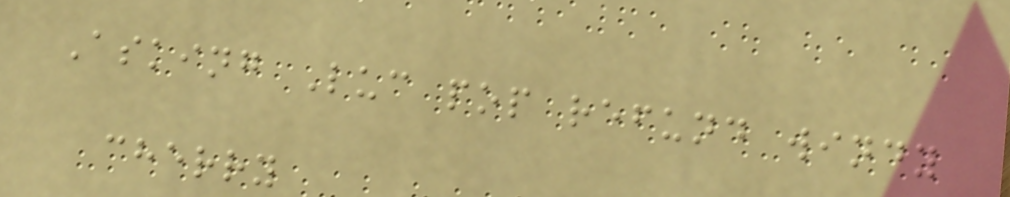Asking Luc pop refund windy
cherry
